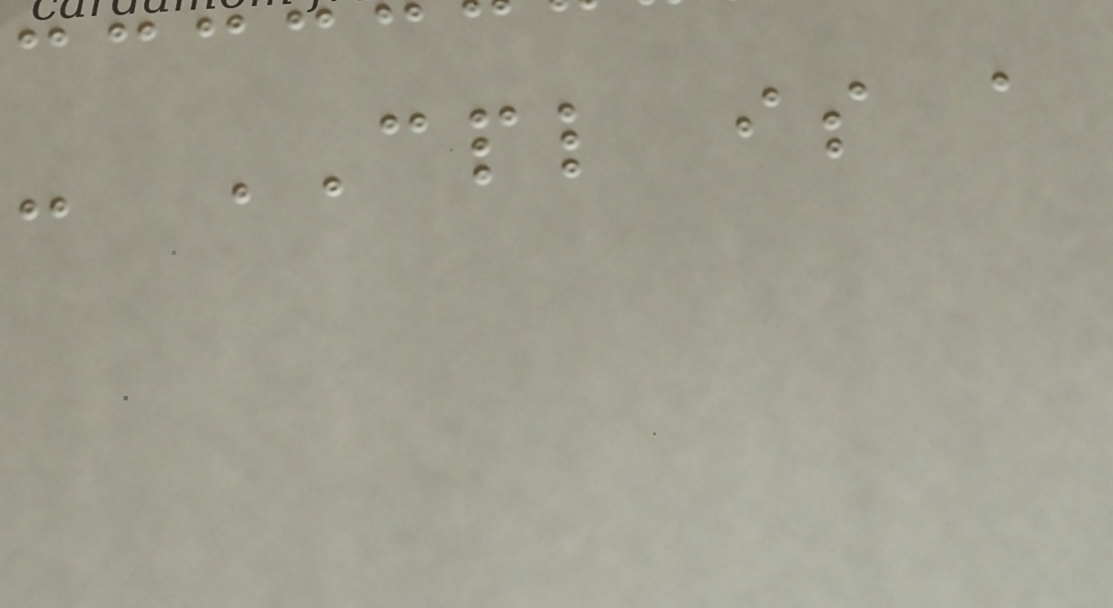- CPL is a
